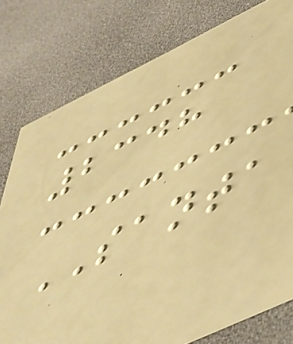2348
SANTA
